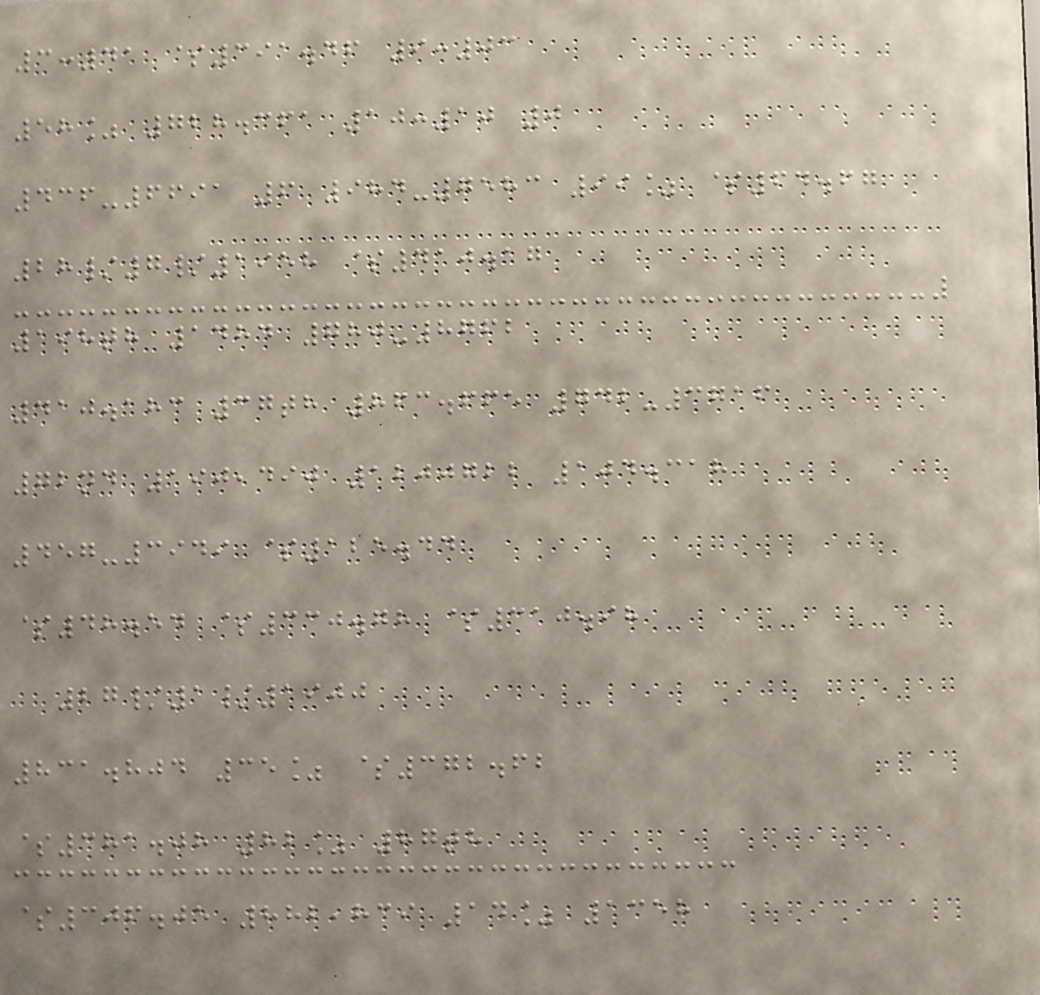3:41 $391.46 9:03
58% 728.361 10:10 0
436-6691 6 984-7583 99% $64.67
28/7/1958 $410.17
198th 1484 780-8762
410.183 37th 863.665 742-3716
72nd 190,490 1200722 104.318
457-3949 $125.44
$48.54 $330.78 $310.98
27/1/1900
831.804 35% $372.62
$381.08 82% 87th
$306.05 882,839 14% 1358
